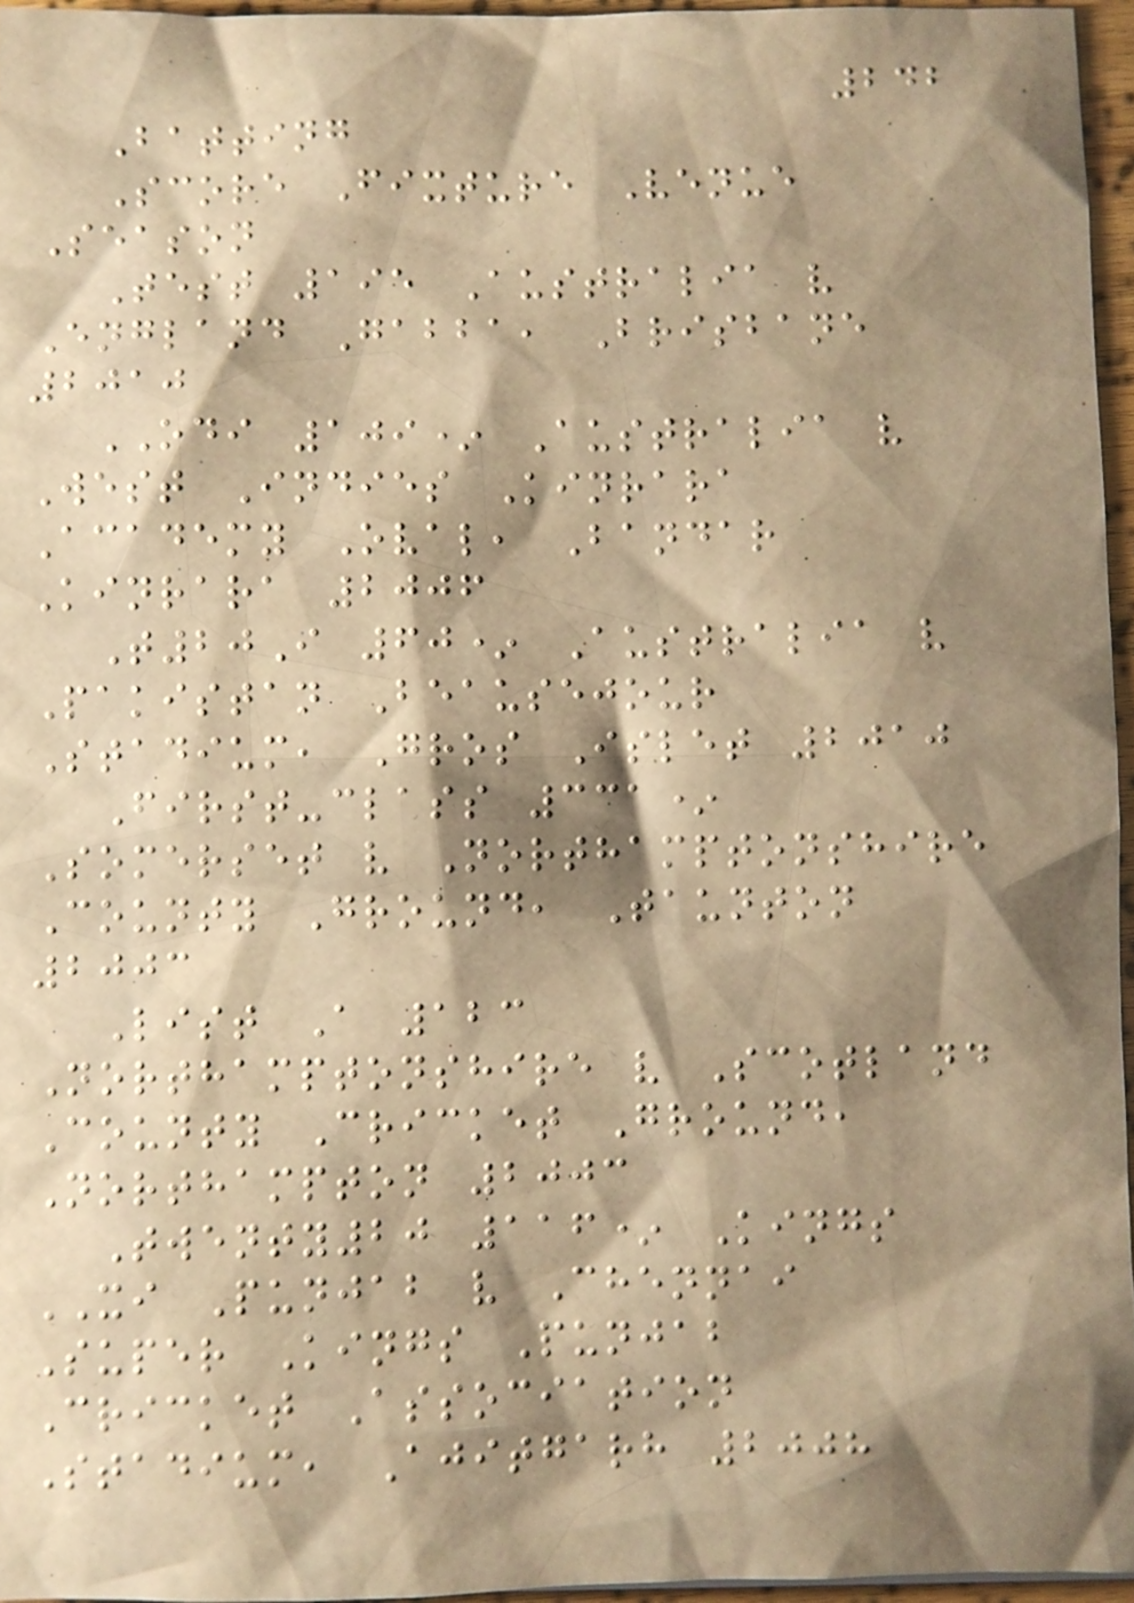242
Batting
Score Fixture Venue
Season
Test 195 Australia v
England Gabba, Brisbane
2010
ODI 109* Australia v
West Indies Kinrara
Academy Oval, Bandar
Kinrara 2006
T20I 60* Australia v
Pakistan Beausejour
Stadium, Gros Islet 2010
First-class 331*
Somerset v Northamptonshire
County Ground, Taunton
2003
List A 123
Northamptonshire v Scotland
County Cricket Ground,
Northampton 2003
Twenty20 116* Kings
XI Punjab v Chennai
Super Kings Punjab
Cricket Association
Stadium, Ajitgarh 2008
